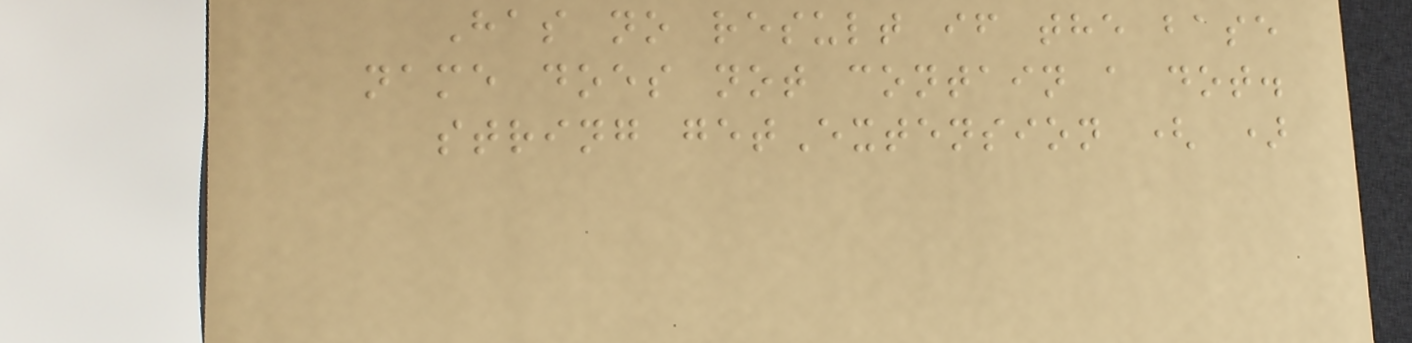Has no result if the base
name does not contain a dot.
string getExtension ( )
